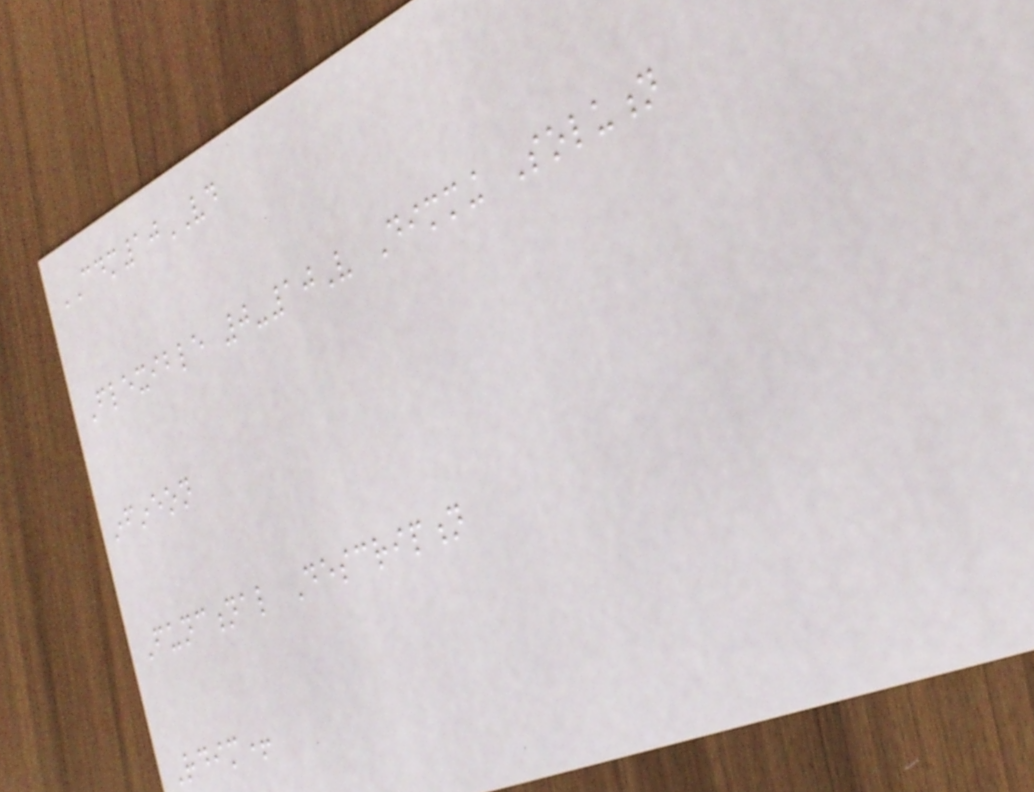CDM10VD
Flexible 0-10V Dimming Solution
infineon
Functional Description
Rdim+
